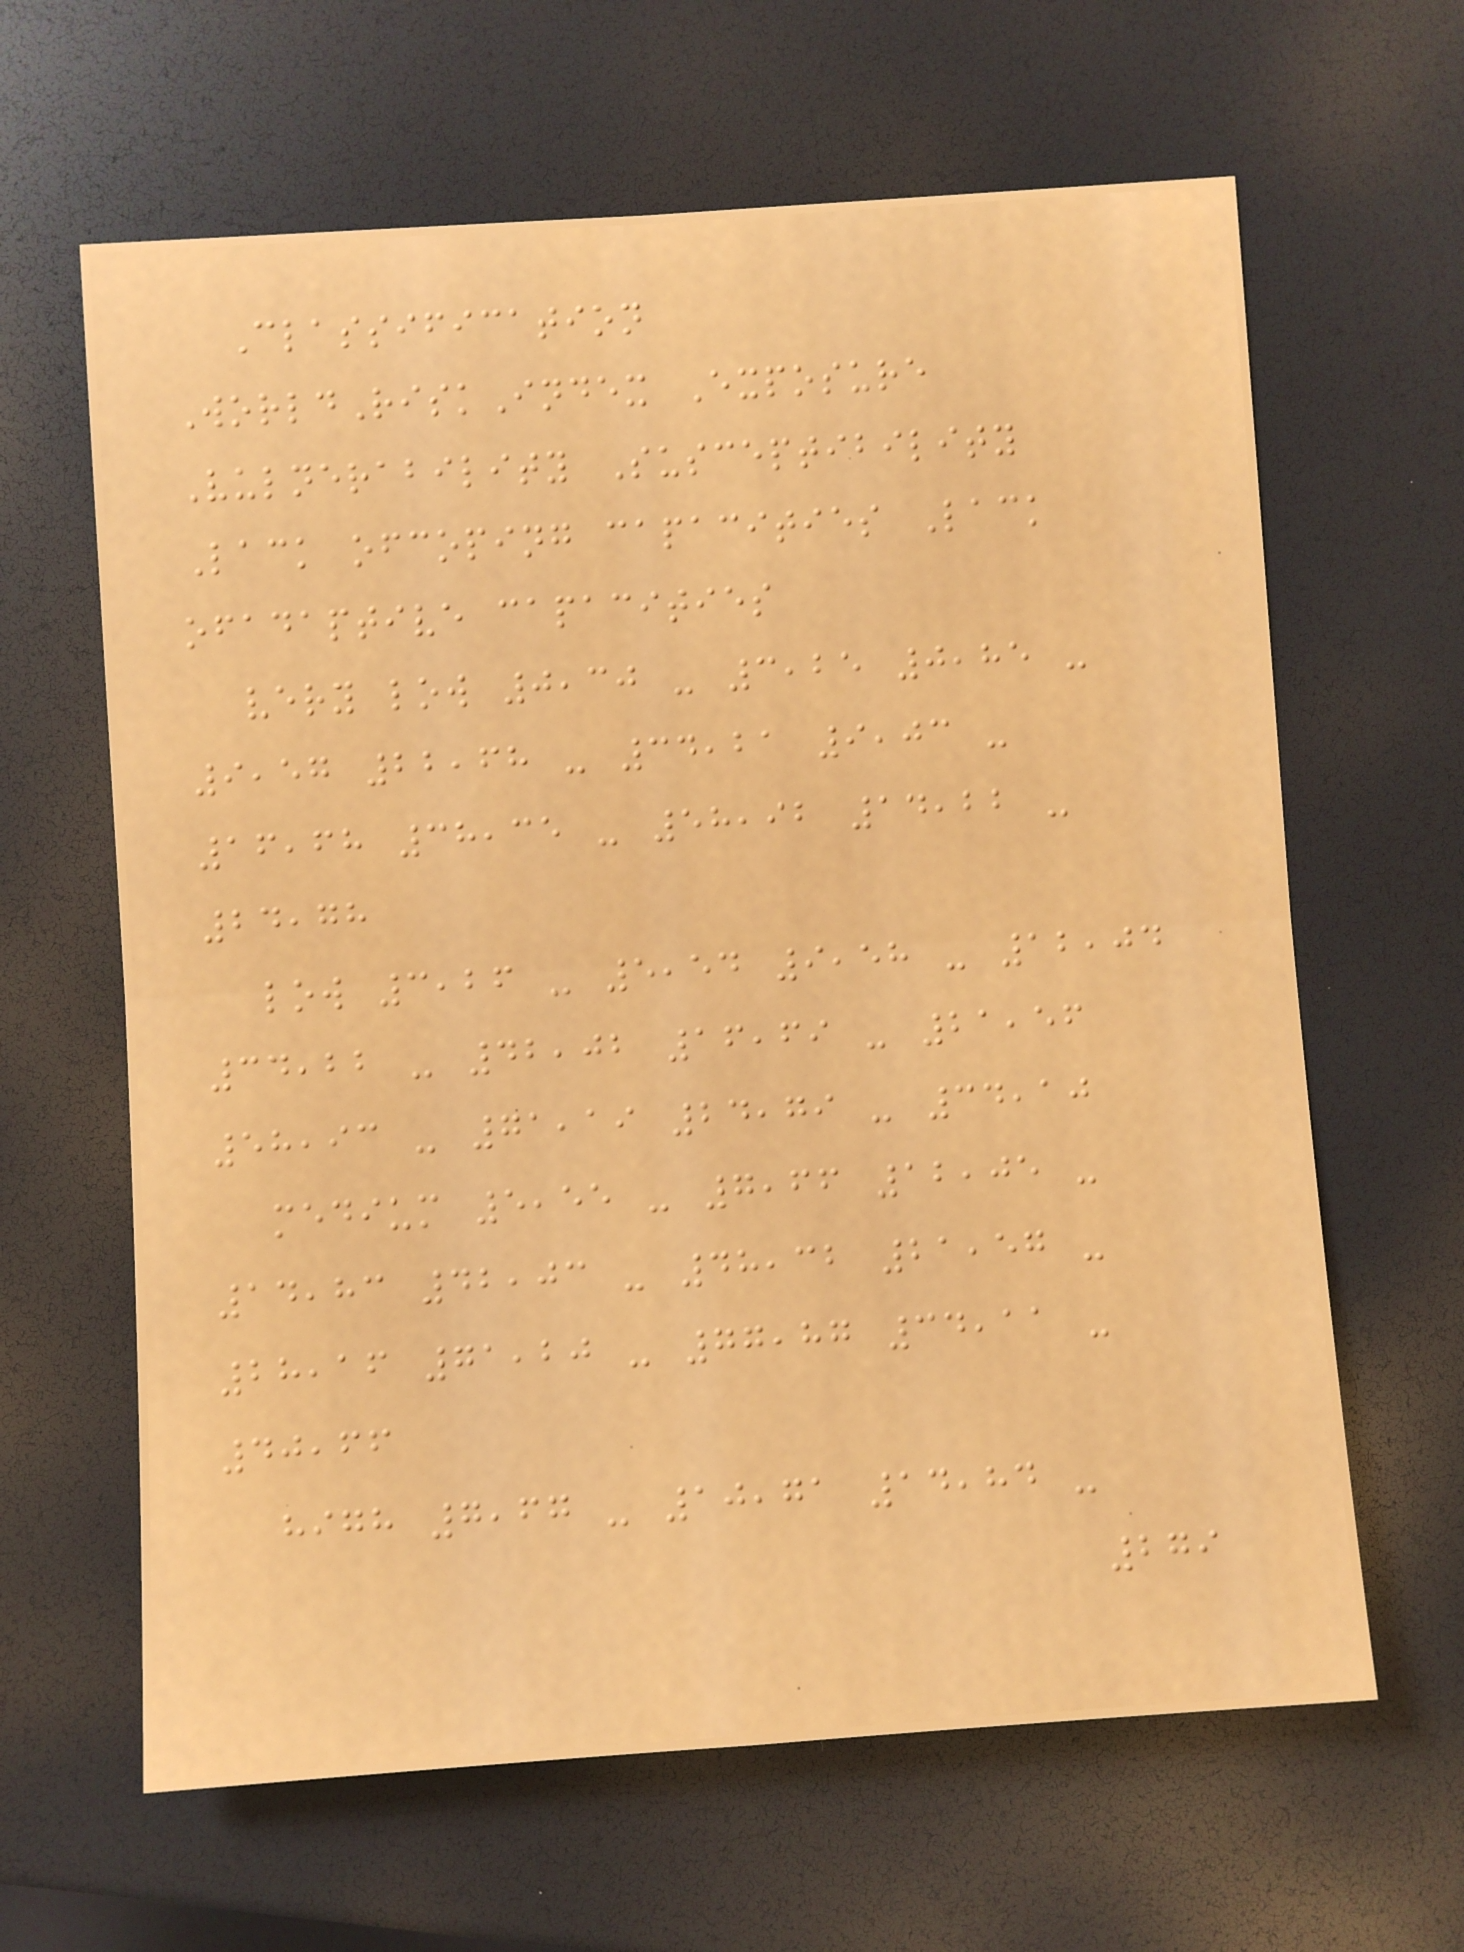Classification
WorldRiskIndex Exposure
Vulnerability Susceptibility
Lack ofcoping capacities Lack
ofadaptive capacities
very low 0,30 - 3,25 0,85 -
9,57 22,68 - 34,21 9,03 -
16,68 38,35 - 58,92 14,22 -
24,78
low 3,26 - 5,54 9,58 - 12,04
34,22 - 42,02 16,69 - 21,56
58,93 - 71,19 24,79 - 34,10
medium 5,55 - 7,66 12,05 -
14,83 42,03 - 48,32 21,57 -
28,16 71,20 - 77,87 34,11 -
40,66
high 7,67 - 10,71 14,84 -
279
